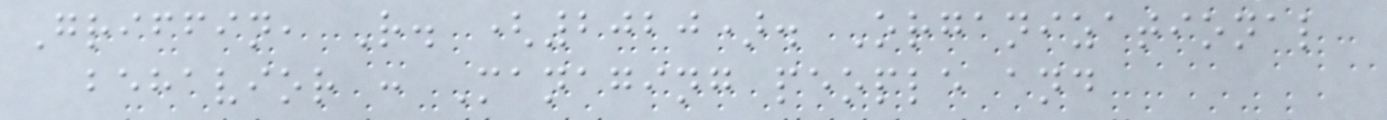Griffin, R. (2020). Organizational
behavior : Managing people and
